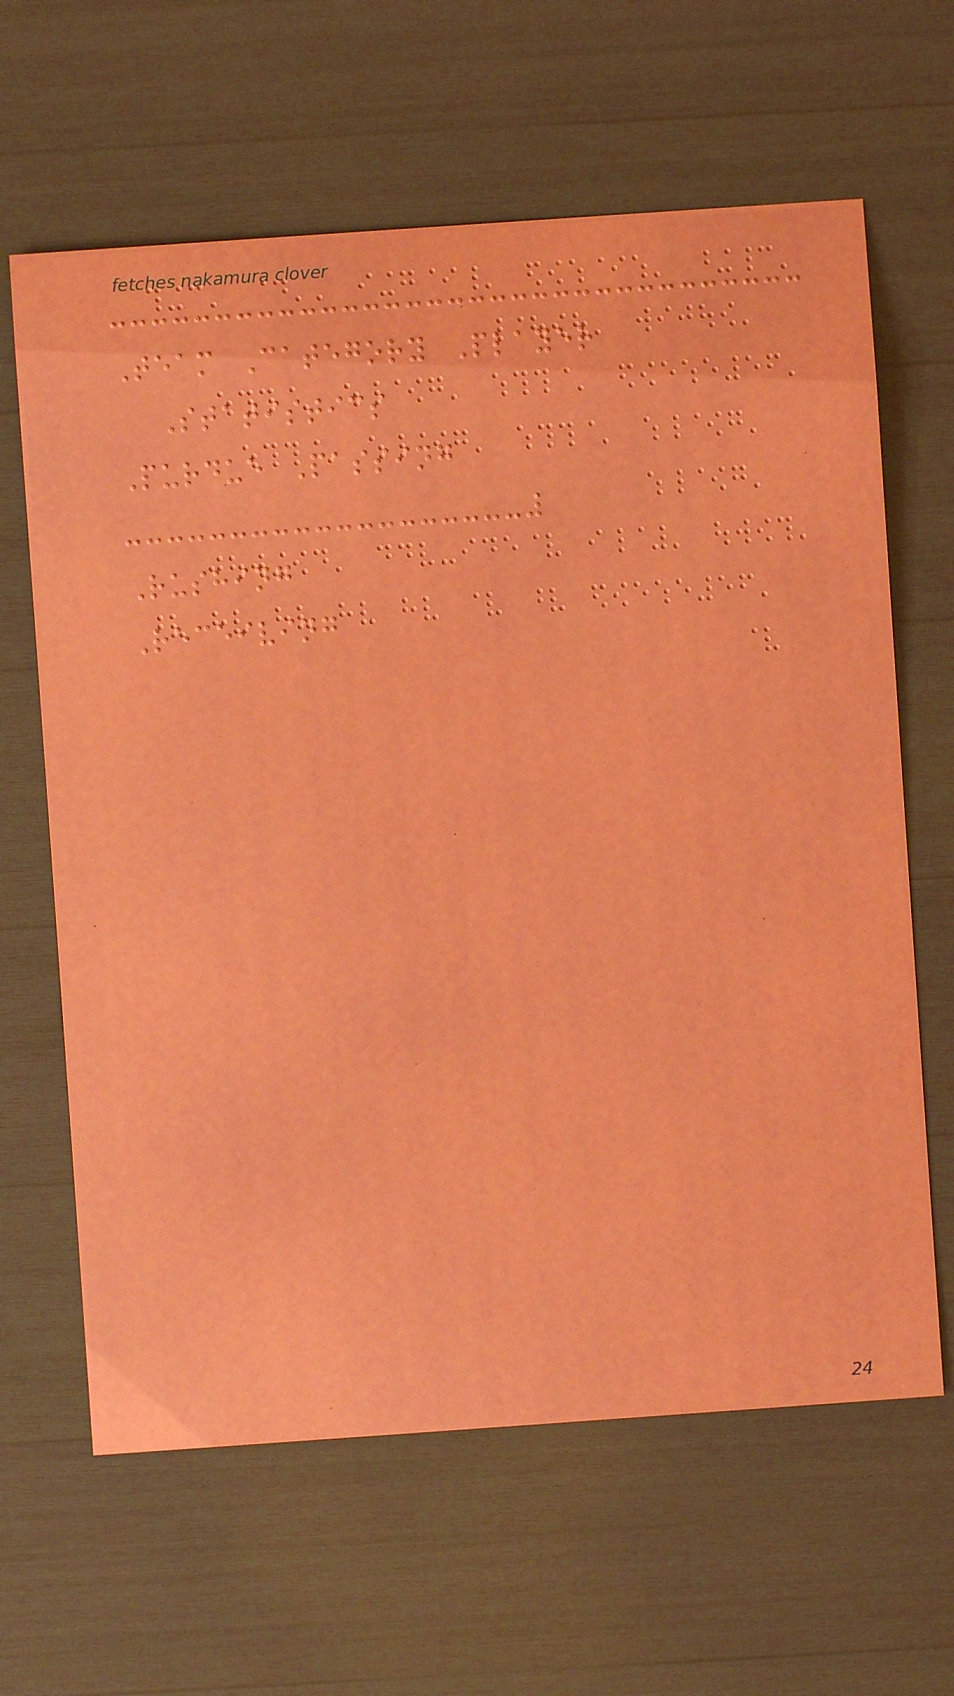Team Category Player
Statistics
Purdue Passing
Rushing
Receiving
